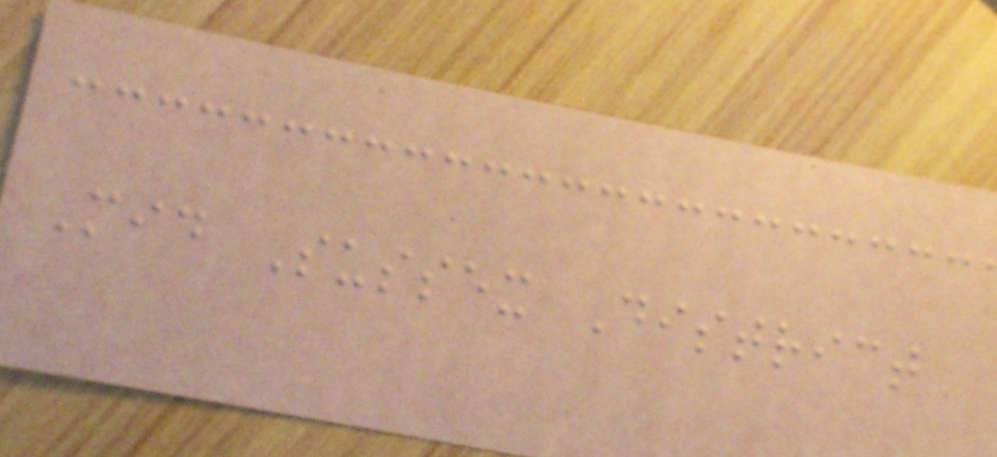Mid Sussex District
